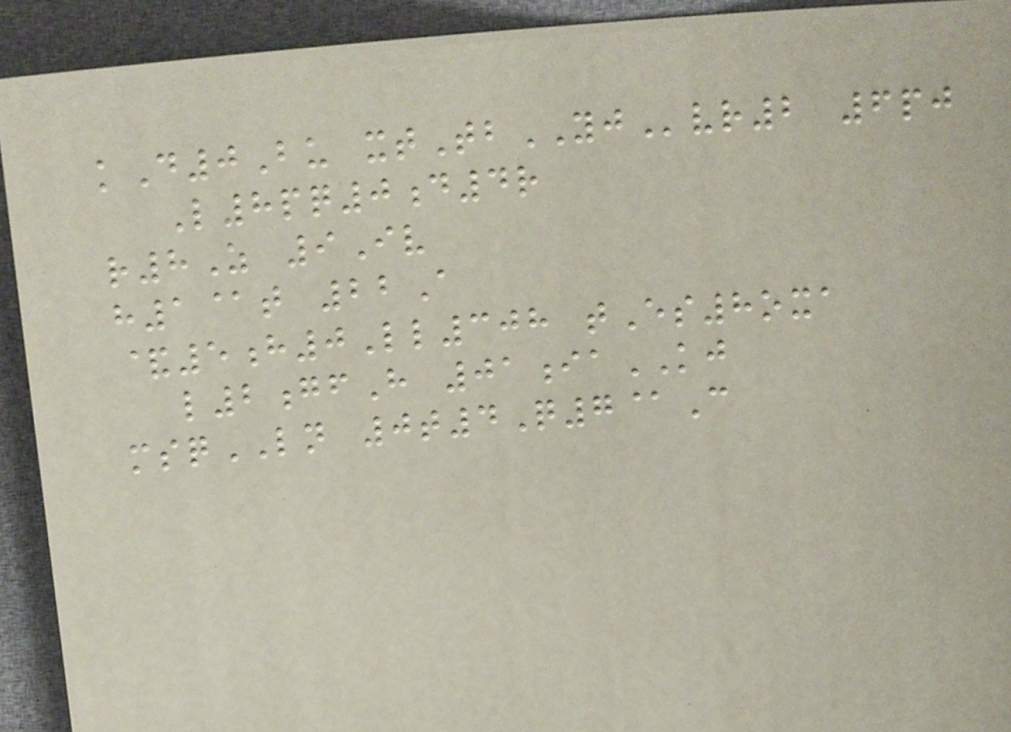kD0Bu xtTbYJvr2 6pj
L8pq0d4r
r8Z 9Iv
h1@t 22A
&5h0Ll308 tEs8oxa
l2gfH 01iaKJ
msqLN 0t4Q7@C
